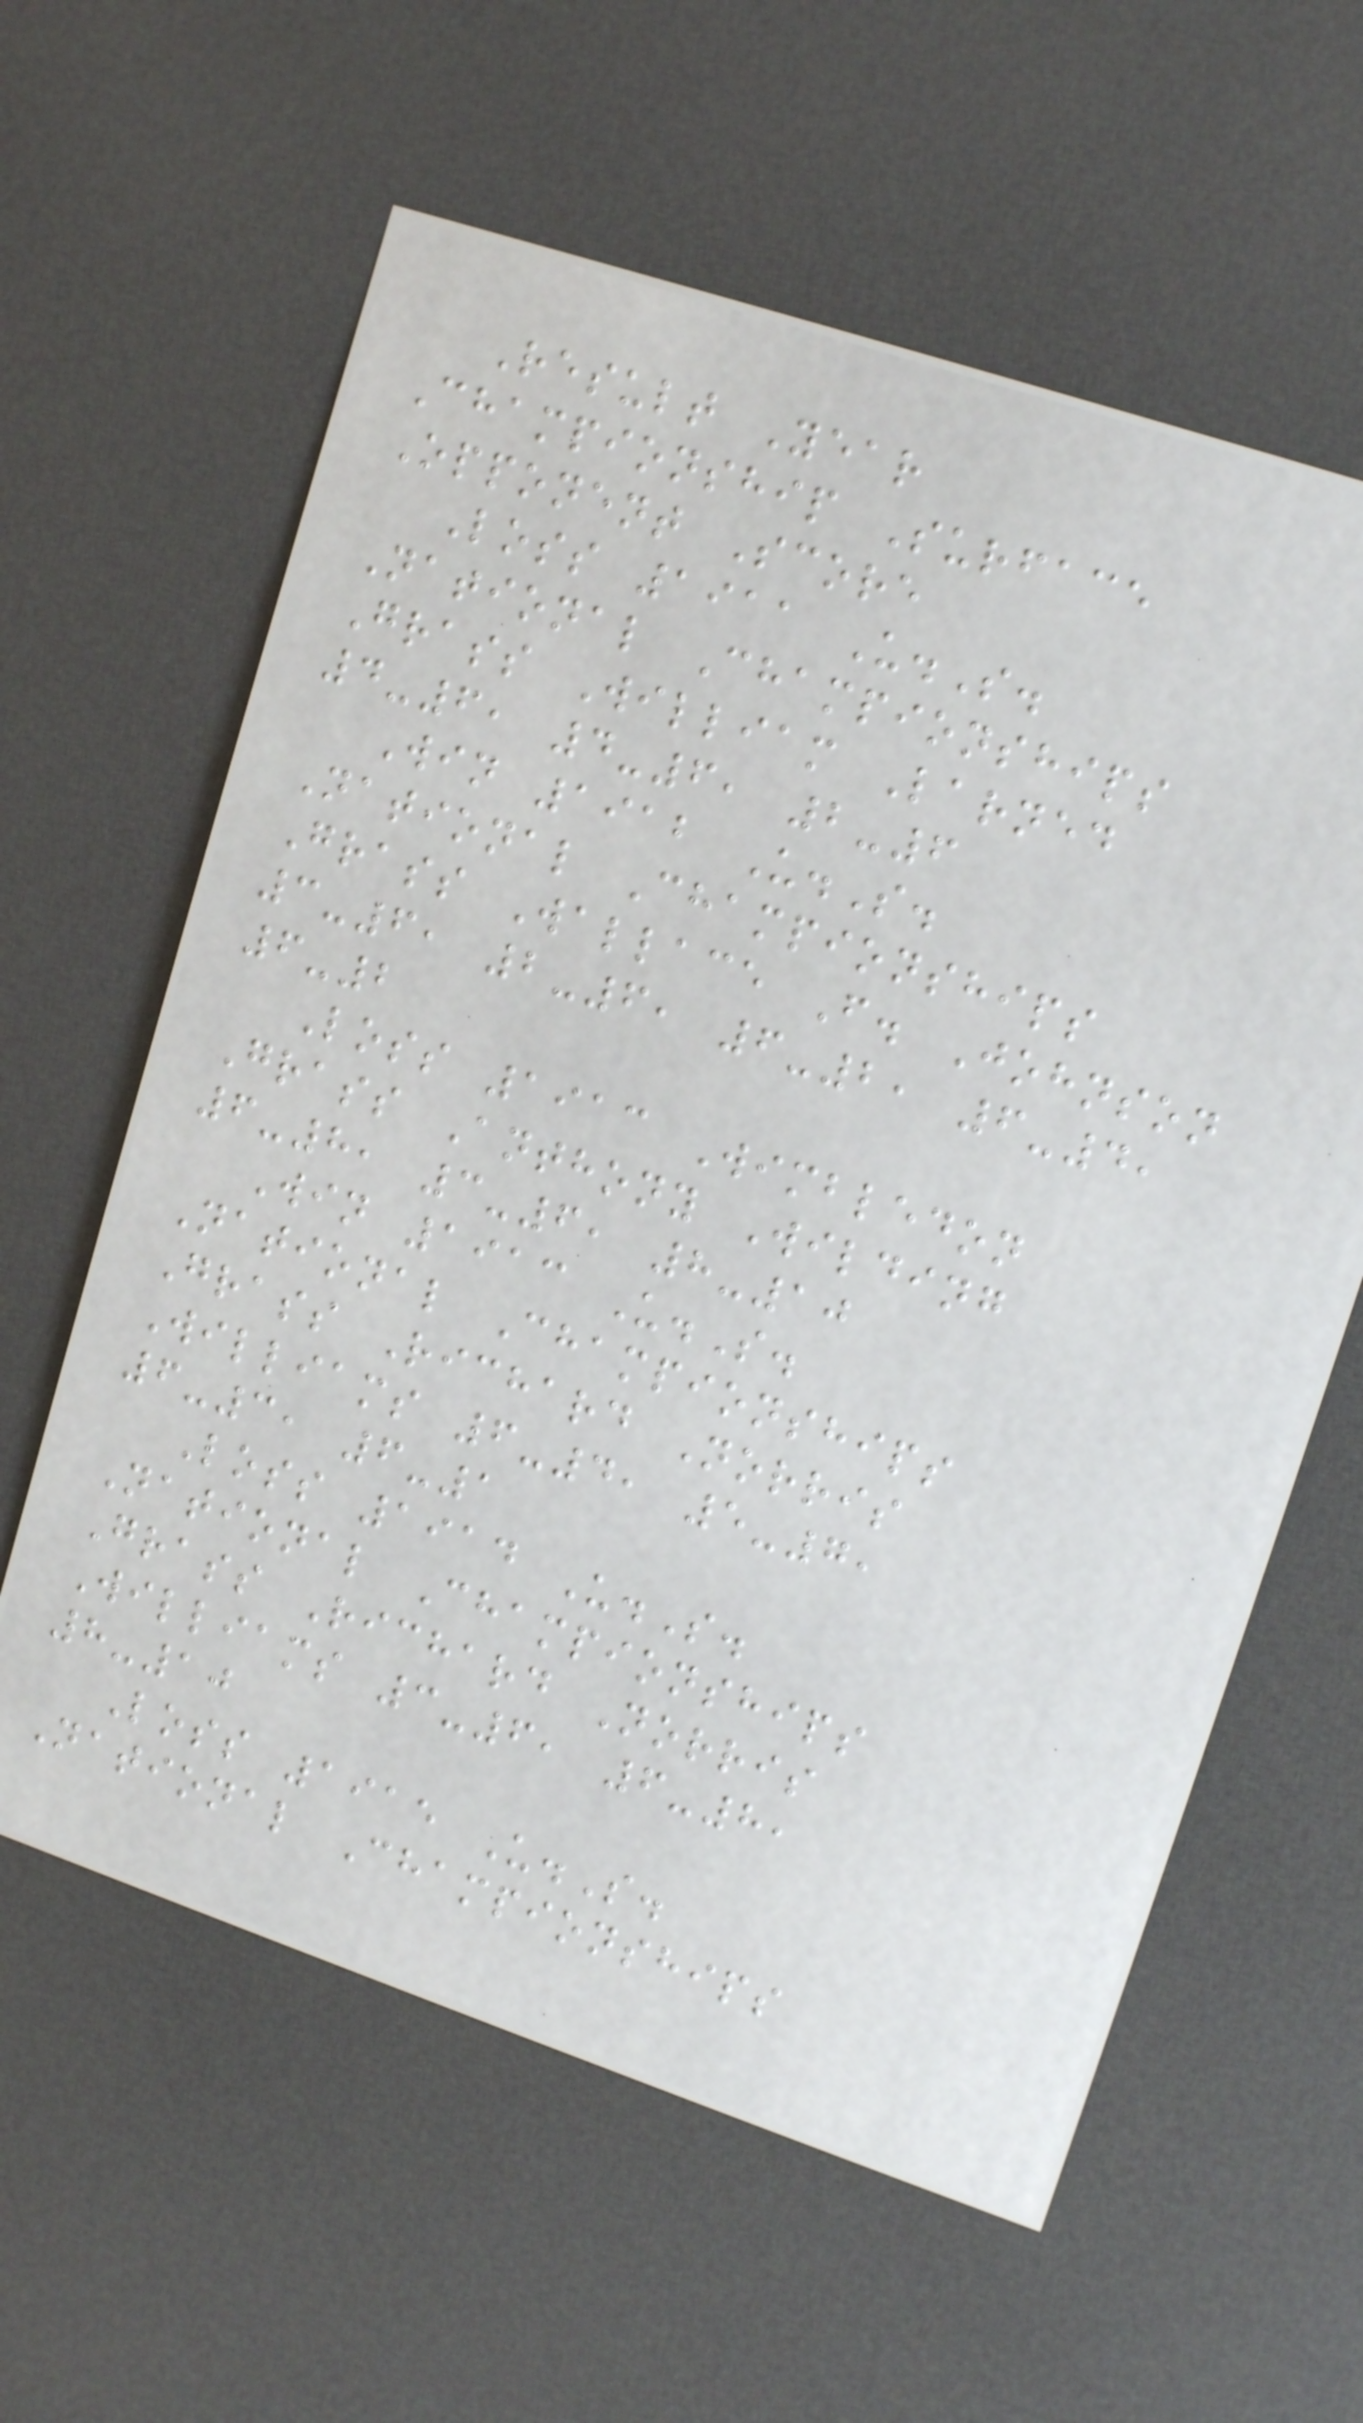Result Year
Championship Surface
Opponent Score
Loss 1911 U.S.
National Championships
Grass William Larned
4-6, 4-6, 2-6
Win 1912 U.S.
National Championships
Grass Wallace F. Johnson
3-6, 2-6, 6-2, 6-4,
6-2
Loss 1913 Wimbledon
Grass Anthony Wilding
6-8, 3-6, 8-10
Win 1913 U.S.
National Championships
Grass Richard Norris
Williams 6-4, 5-7,
6-3, 6-1
Loss 1914 U.S.
National Championships
Grass Richard Norris
Williams 3-6, 6-8,
8-10
Loss 1915 U.S.
National Championships
